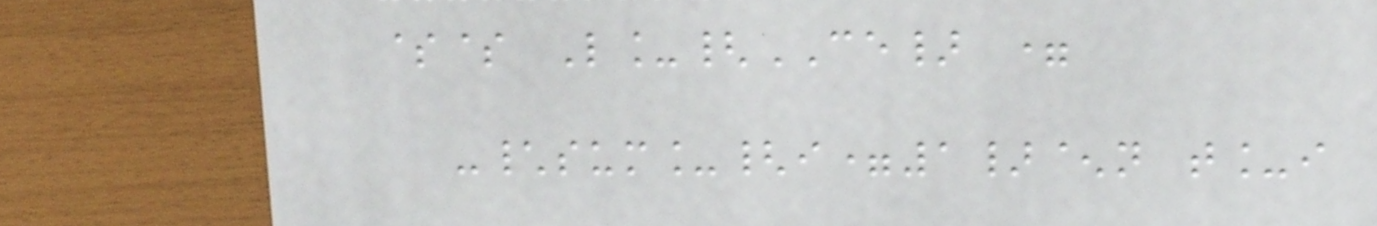$$ L_{CE} =
-\sum_{i=1}^n t_i
